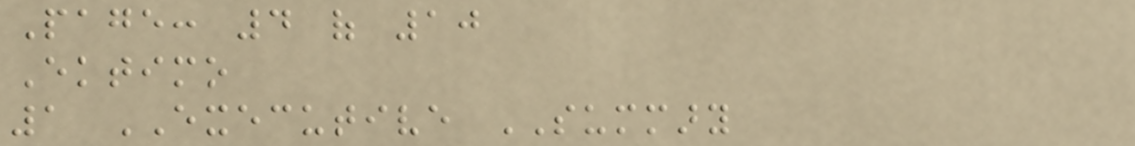Page: 4 of 10
Ektimo
1 EXECUTIVE SUMMARY
